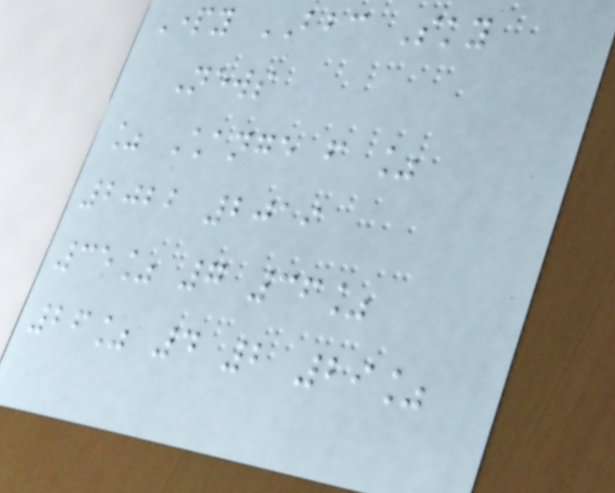Party BBC Sky
News
% Change from %
2022 2019
35% 7 36%
26% 4 2 29%
